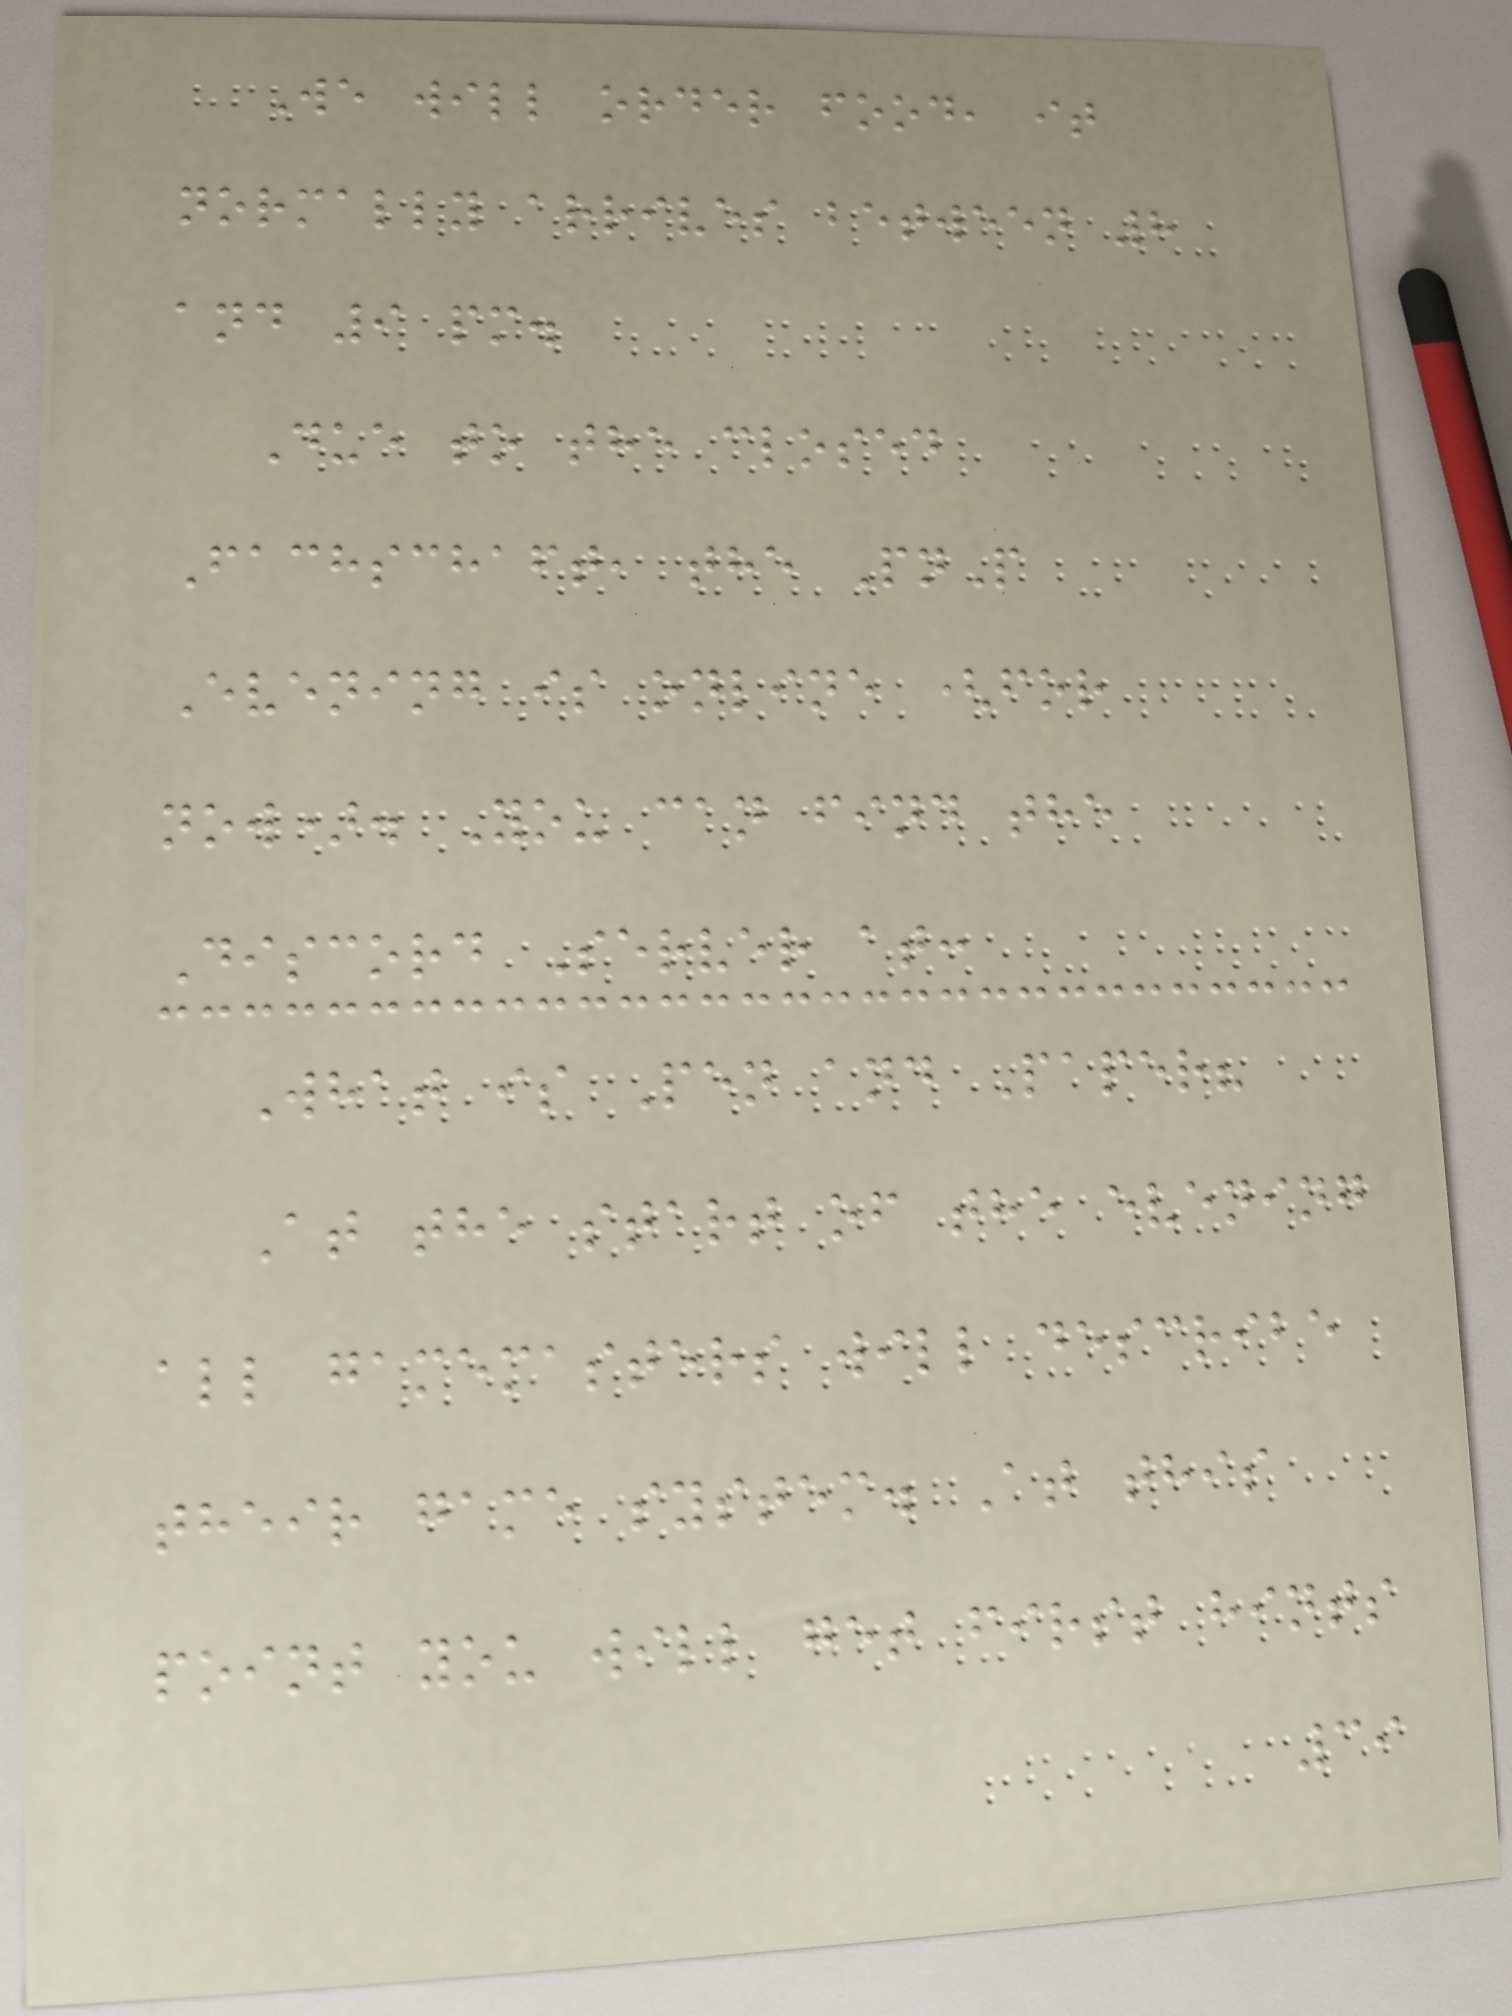We will order food, it
normally arrives between 8
and 9 pm.
Due to the closed
Fachschaft, the PnP
Evening is online (for
now). You can find the
Discord Server at:
What is Pen and Paper?
At the start of the evening
all gamemasters will describe
their game system. At this
point you will get first hints
39
